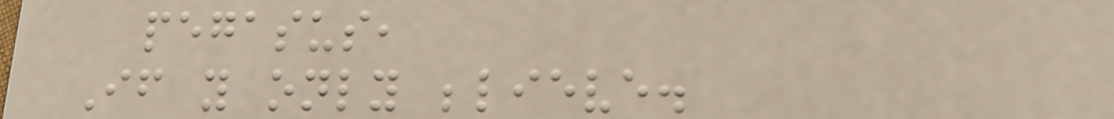pegasus,
If you only believe.
